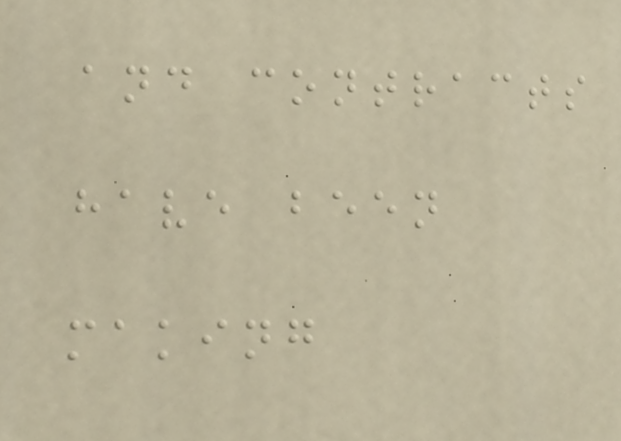and contracts
have been
making
